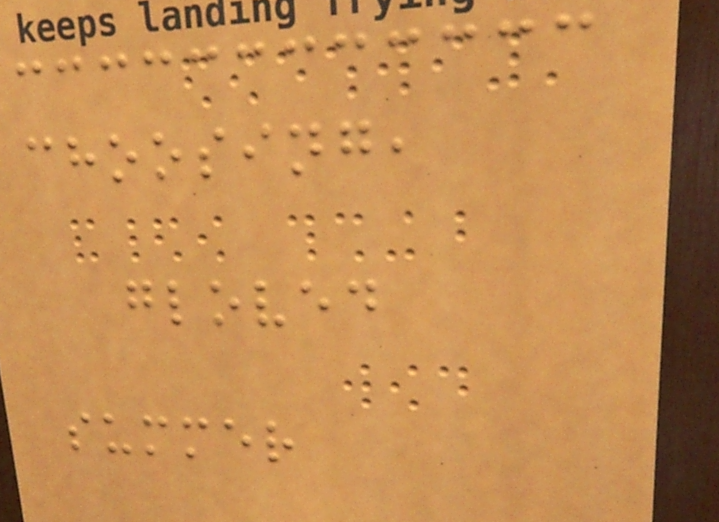choosing,
gloved
summer
